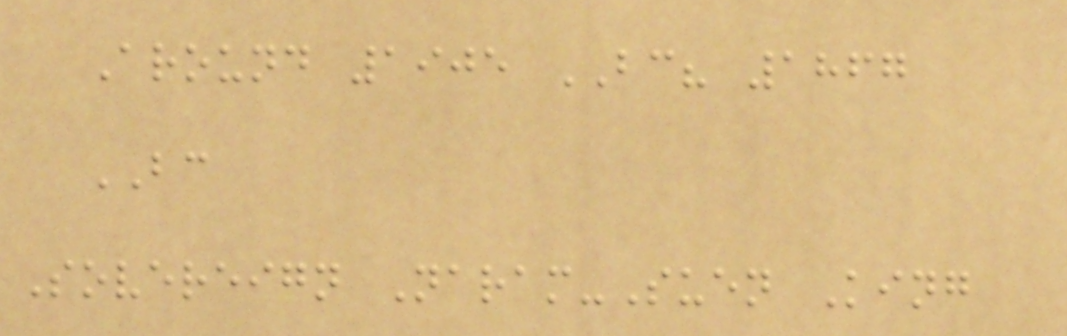Around 1905 BC? 1867
BC
Sovereign Naram-Suen King
